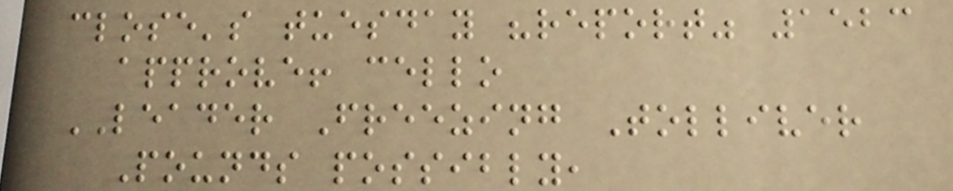close's tuesday "report" 1523
approve! cello
LEADER Freezing Tolliver
Pounds possibly,
